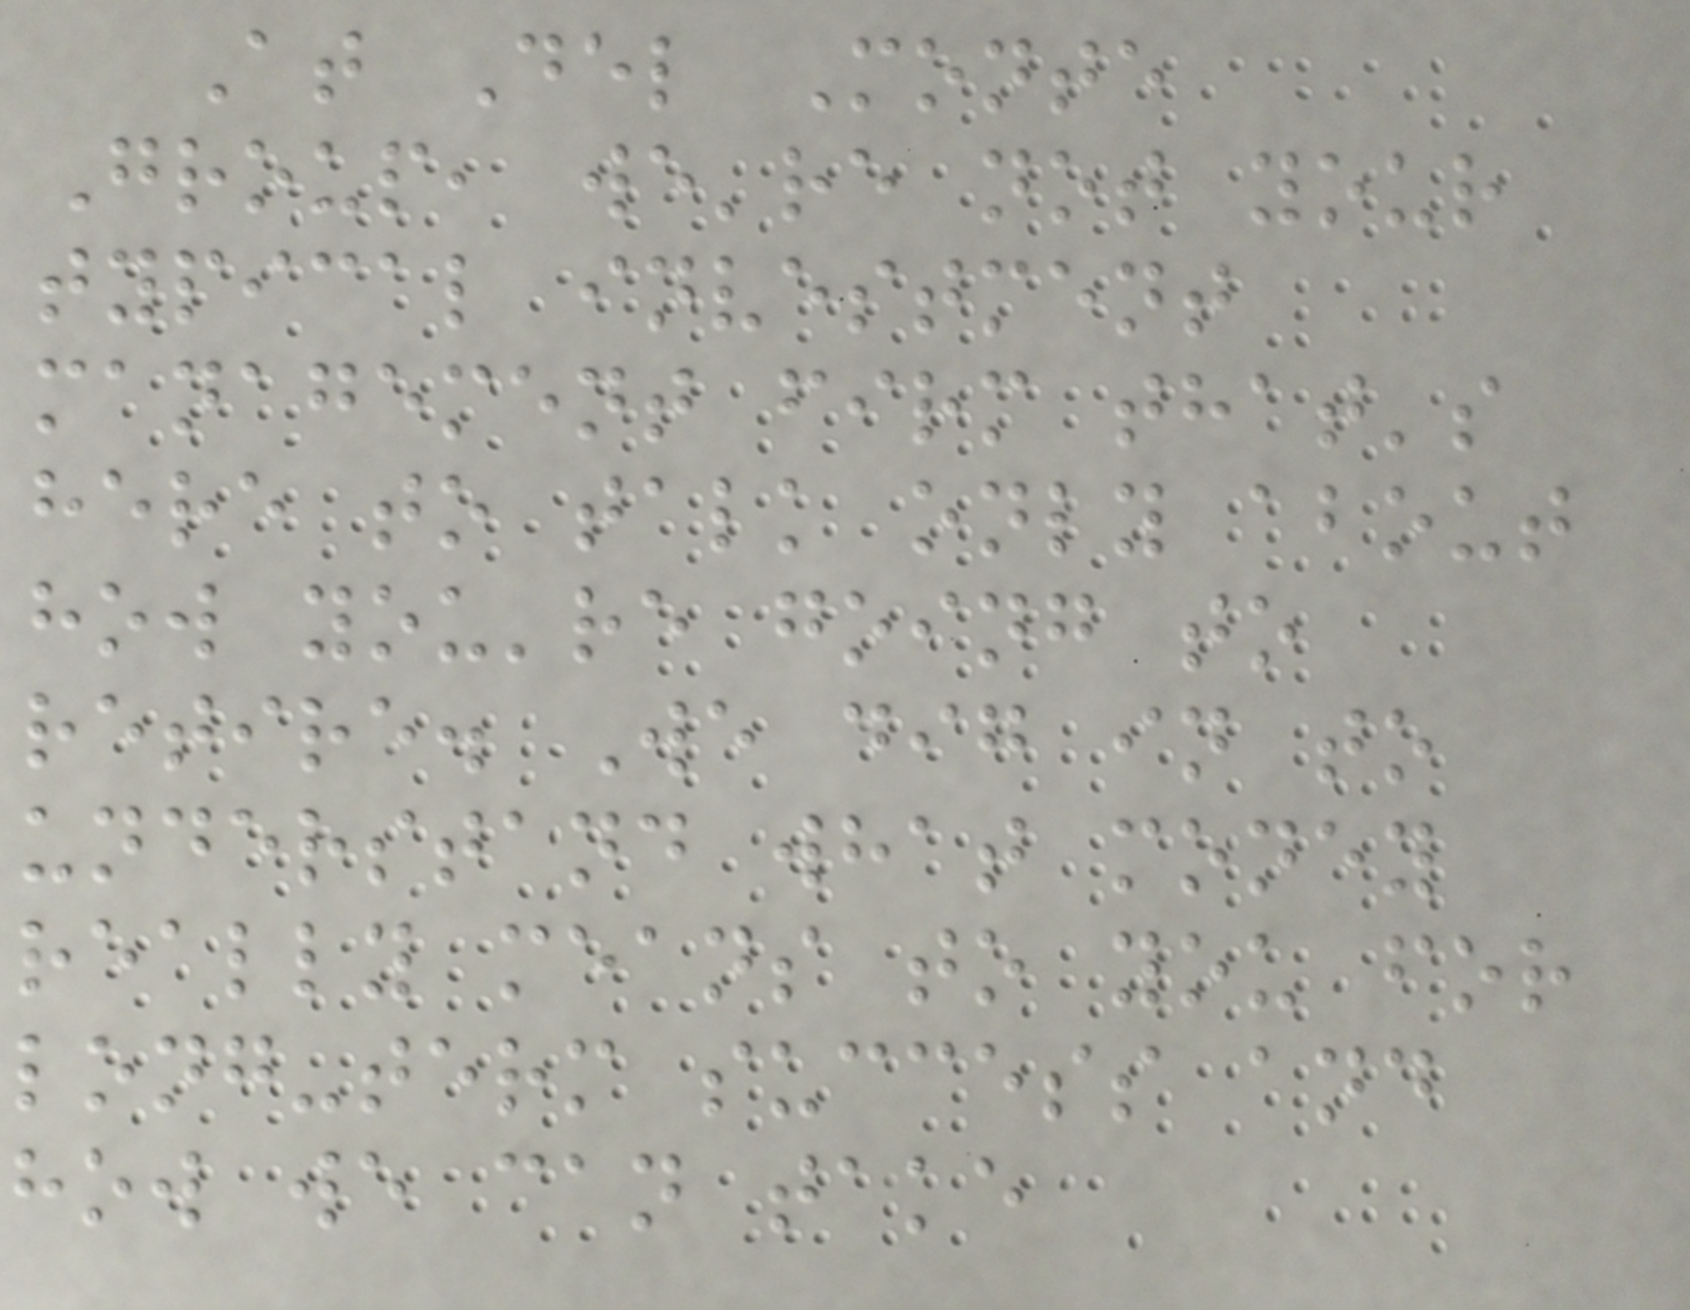At Del Monte
Group, we're not your
typical investment
management firm that's
here to talk only about
how you're going to
retire. We dig in to
understand what money
really means to you for
long-term success and
how we can take
